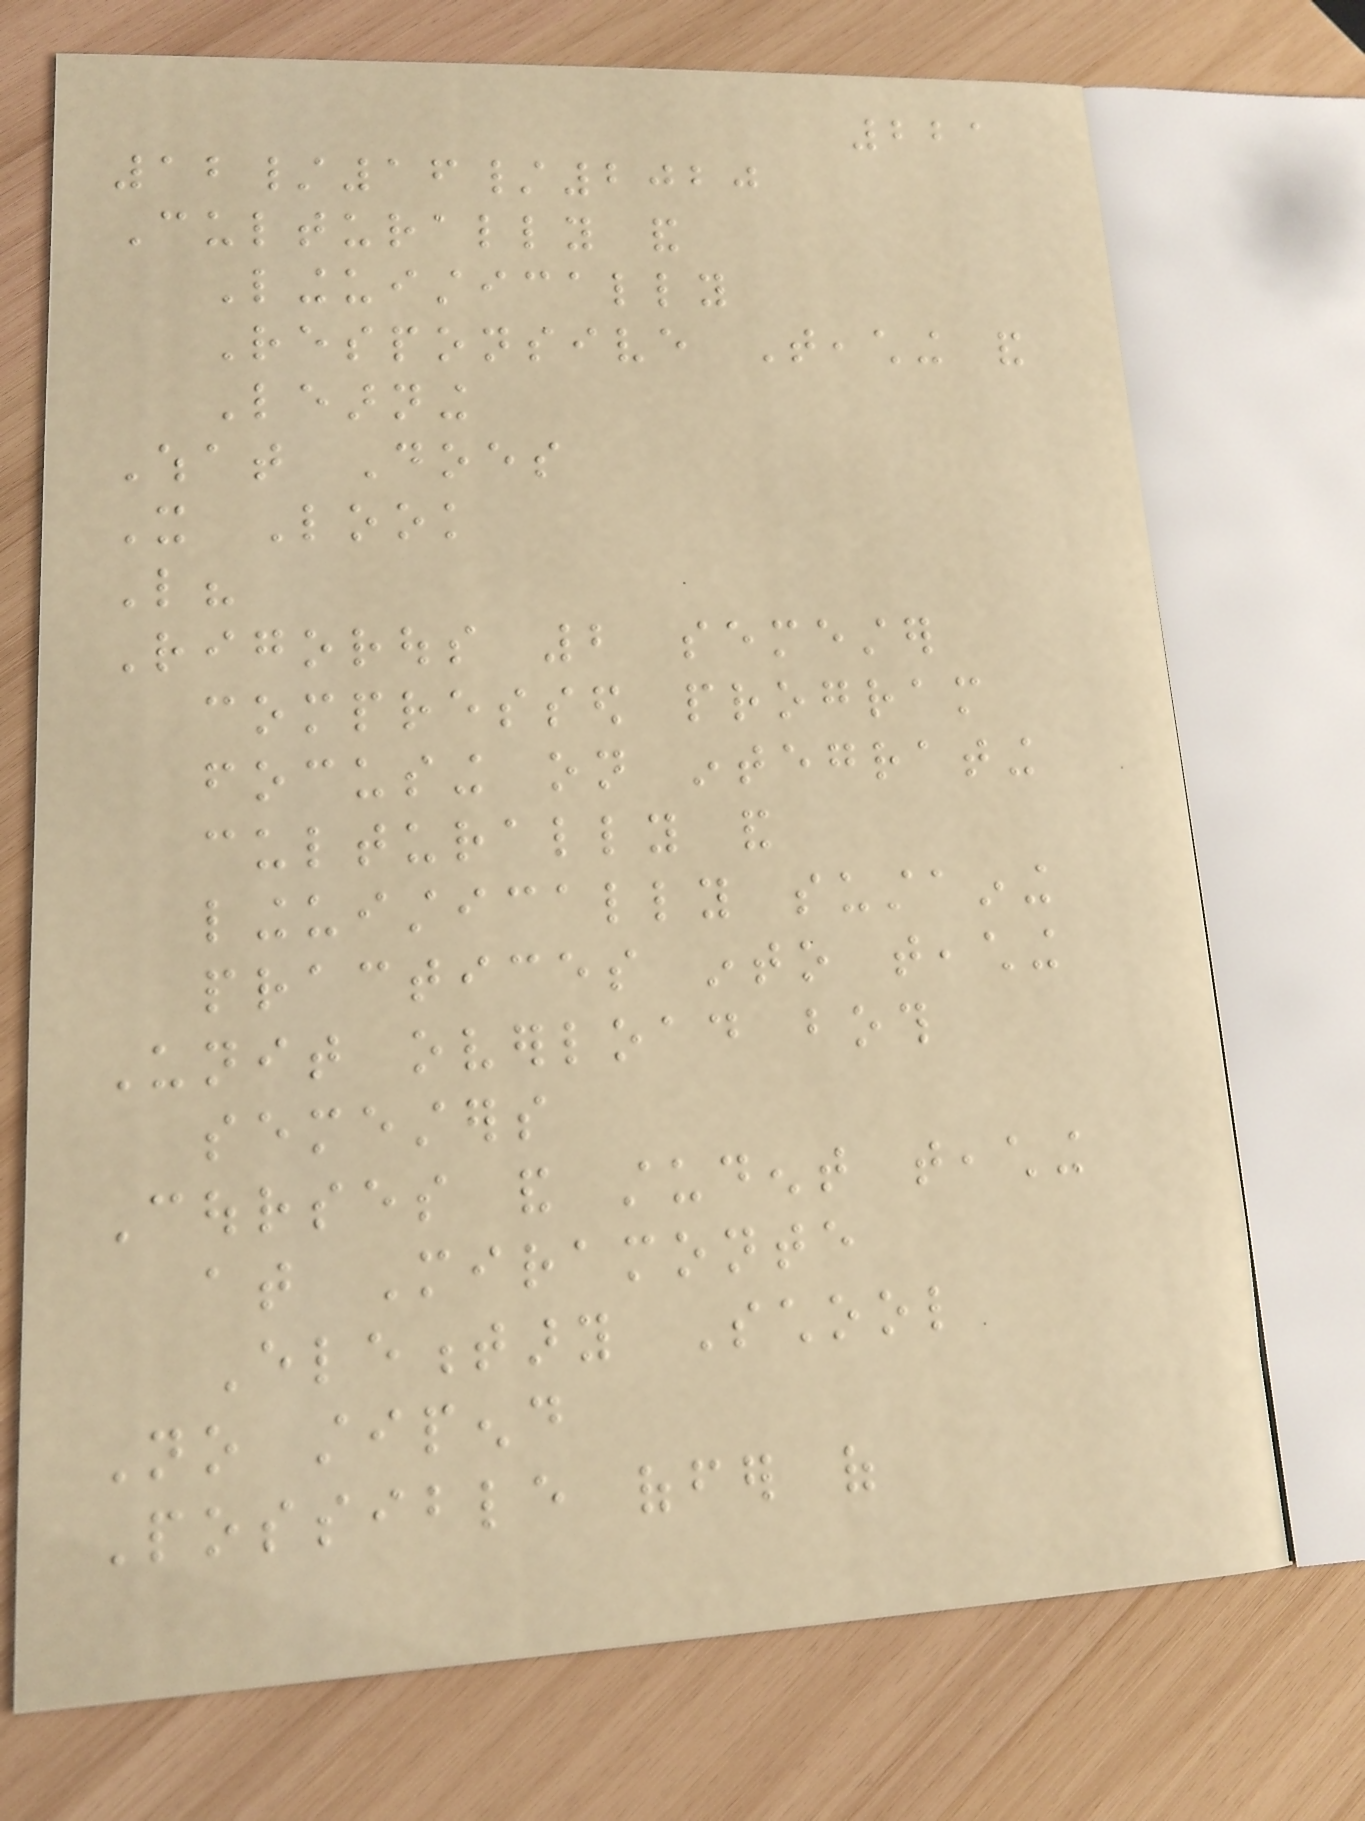221
12/16/2020
Culturally and
Linguistically
Responsive Teaching and
Learning
What Does
It Look
Like?
Rigorous 2 semester
compressed program
focusing on integrating
culturally and
linguistically sustaining
practices into teaching
Unit overload both
semesters
Courses and student teaching
at Miramonte
Elementary School
No stipend
Possible offer of
